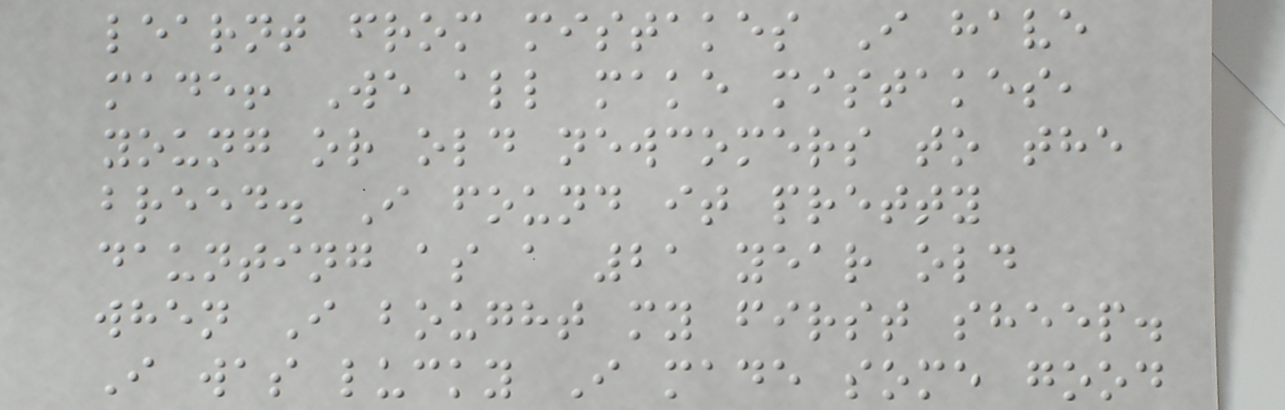learnt from mistakes I have
made! We all make mistakes,
young or old newcomers to the
breed. I found it pretty
daunting as a 21 year old
when I bought my first sheep.
I was lucky I made some good
